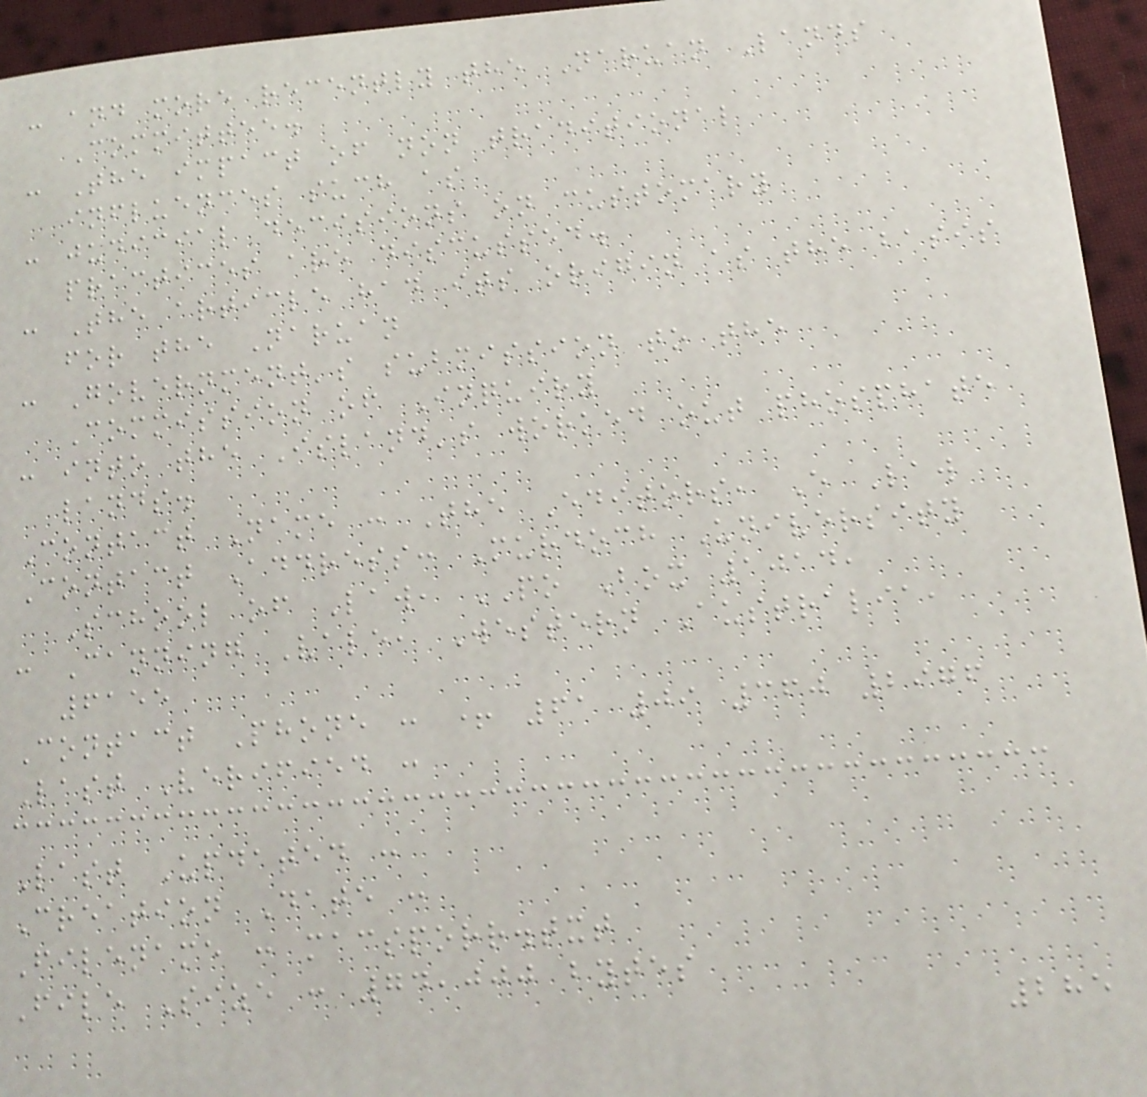: and more recently the Naruan Lands
Committee.
: The impact of non traditional
influences such as
: judicial decisions on customary
practices are discussed.
: The article had its origin as the basis
for the Naruan
: Government's submission to the
Commission of Inquiry
: into the Island's worked out phosphate
lands.
Contact Name : The Editors, E Law
Contact Address: Murdoch University
School of Law, PO Box 1014,
: Canning Vale, Western Australia,
6155
Contact Phone : + 61 09 360 2976
Last Verified :
Last Updated :
Creation Date :
Filename : macsporr.txt
File Size : 74,000 bytes
285
